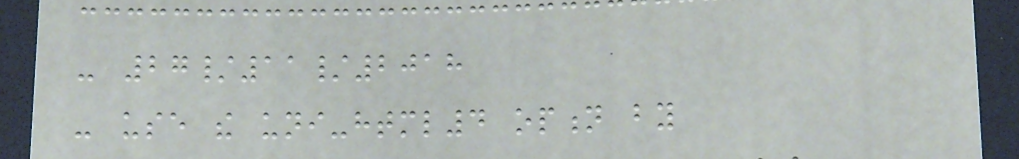- 27/11/2018
- use the uni-html4 option by
